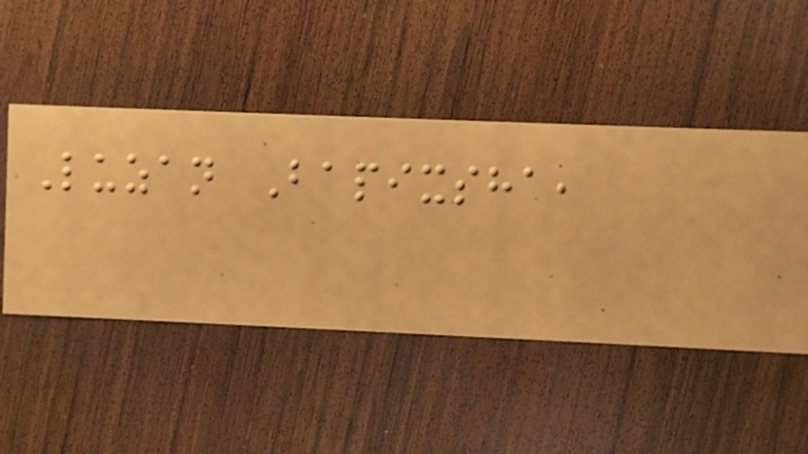Luzan Bapixsha,
